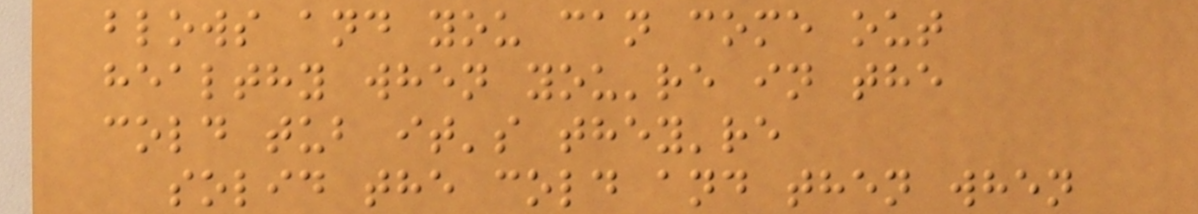blows and you can come out
healthy when you're in the
cold tub it's they're
solid the cold and then when
